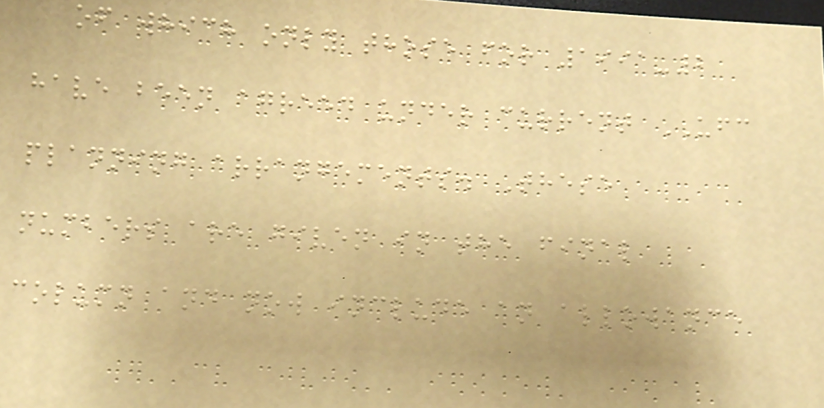of which only those for 1991-2
have been agreed under current UFC
planning arrangements. These
numbers are given in the final
column and now include an allowance
